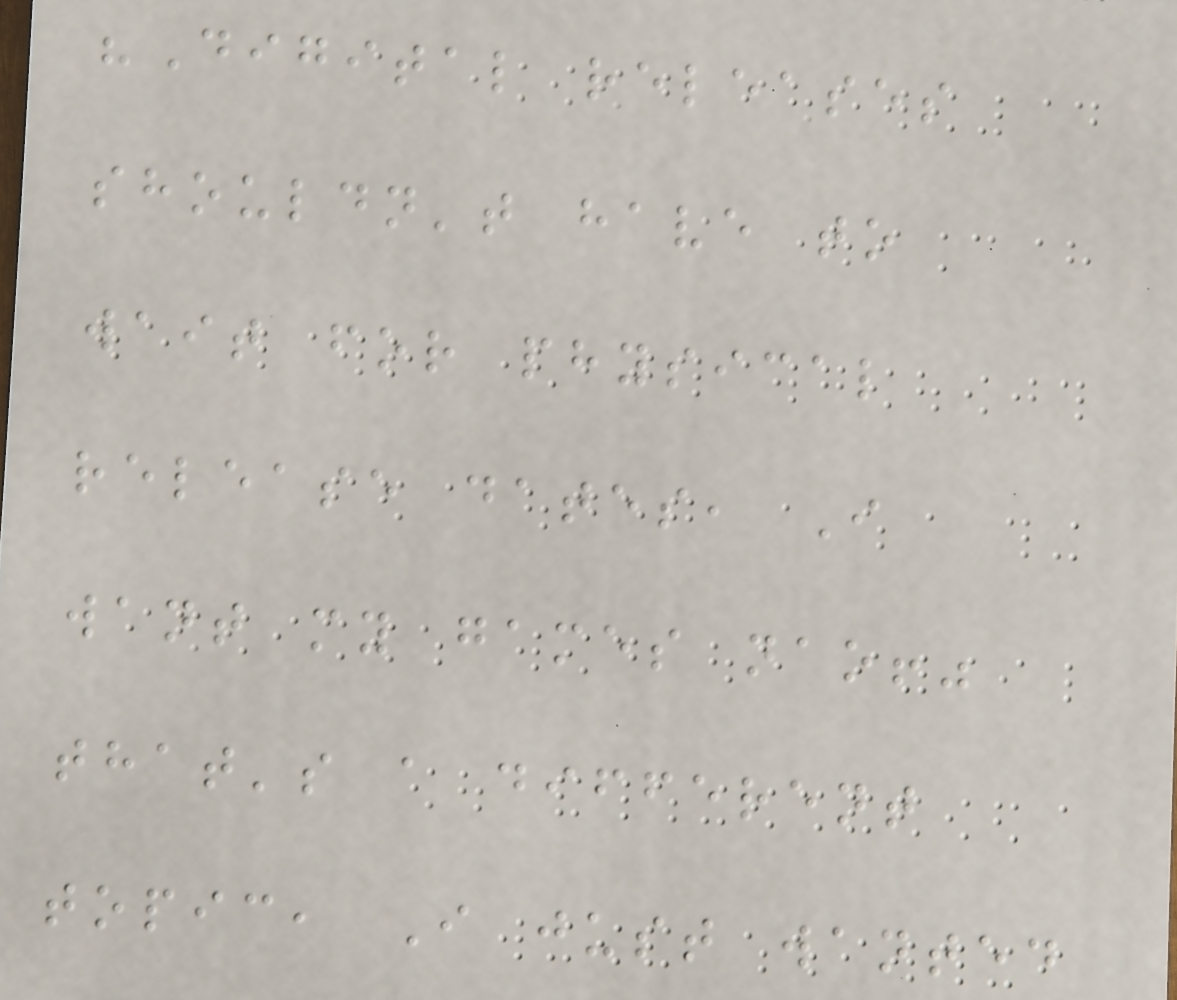"Digital releases
shouldn't have to
wait for physical
release dates, I
want my games nao!"
that's a different
topic, I just wanted
